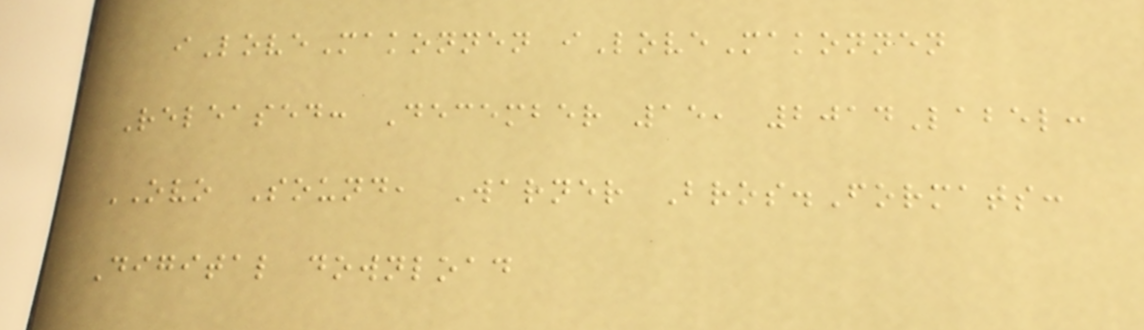iLoveMakonnen iLoveMakonnen
Released: December 15, 2014Label:
OVO Sound, Warner Bros.Formats:
Digital download
